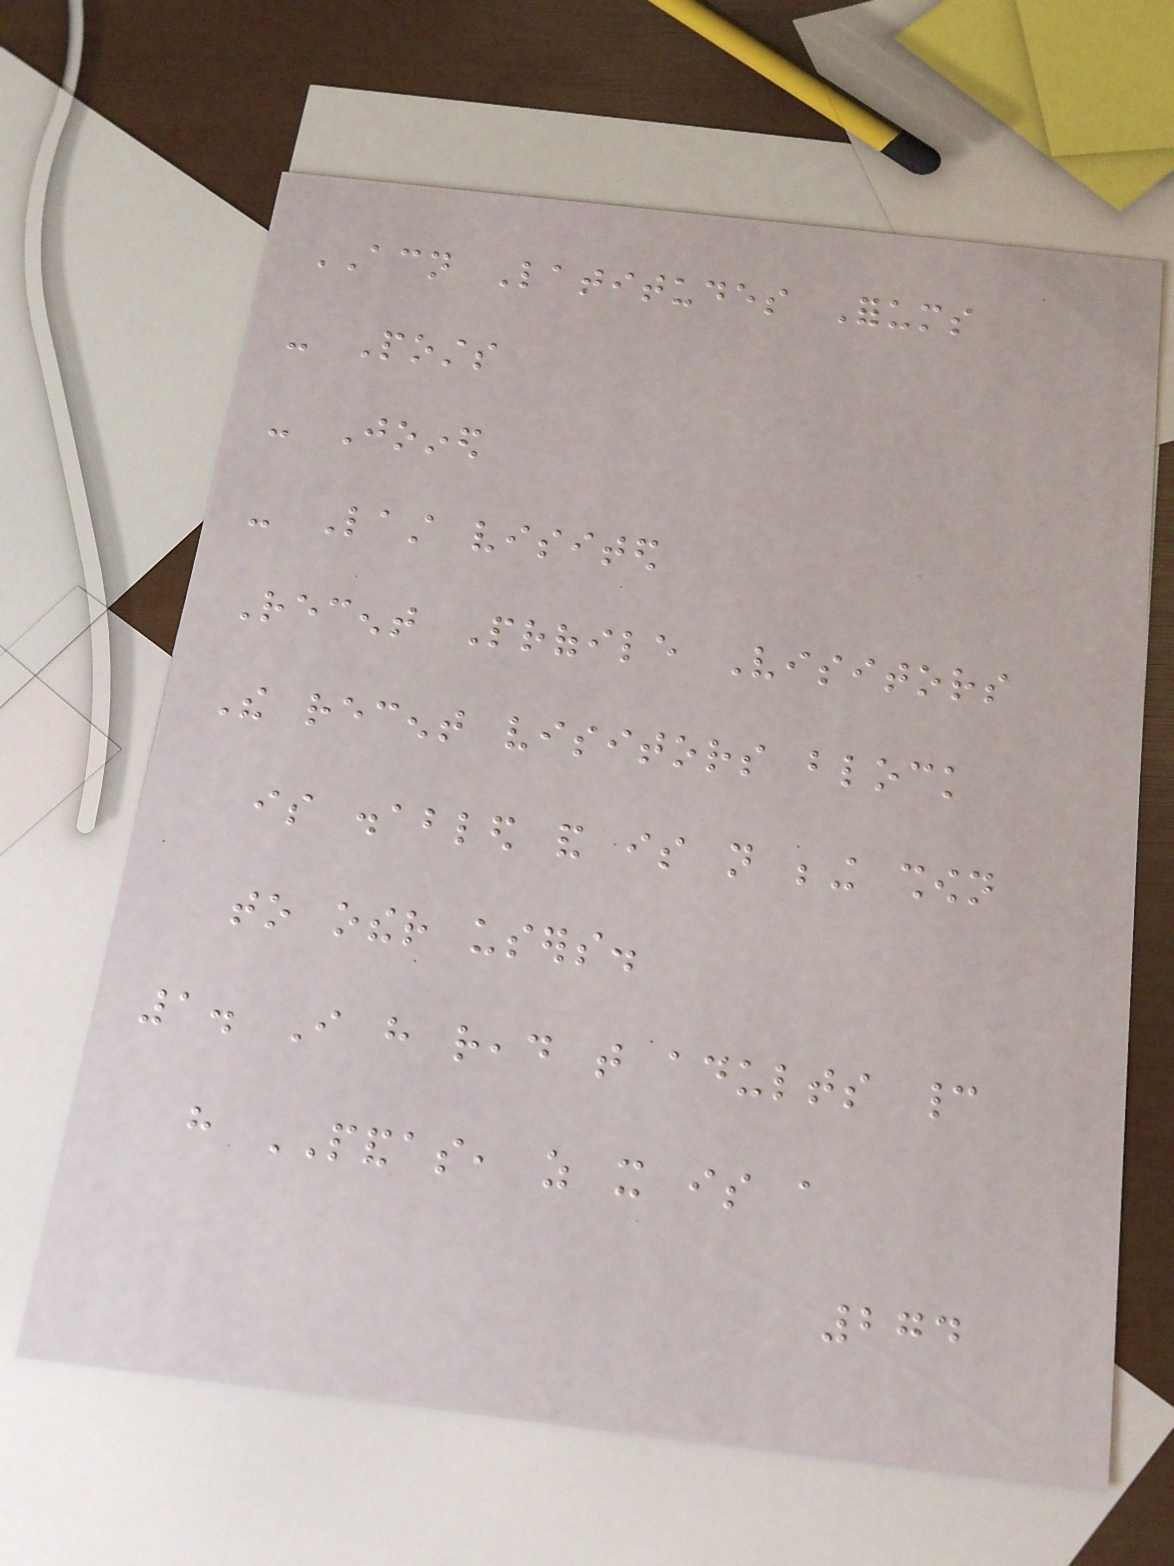ACN Latitudes Forums
- Posts
- Joined
- Last visited
Recent Profile Visitors
The recent visitors block
is disabled and is not being shown
to other users.
1. I have read that adults cannot
have PANDAS, as it is a
274
